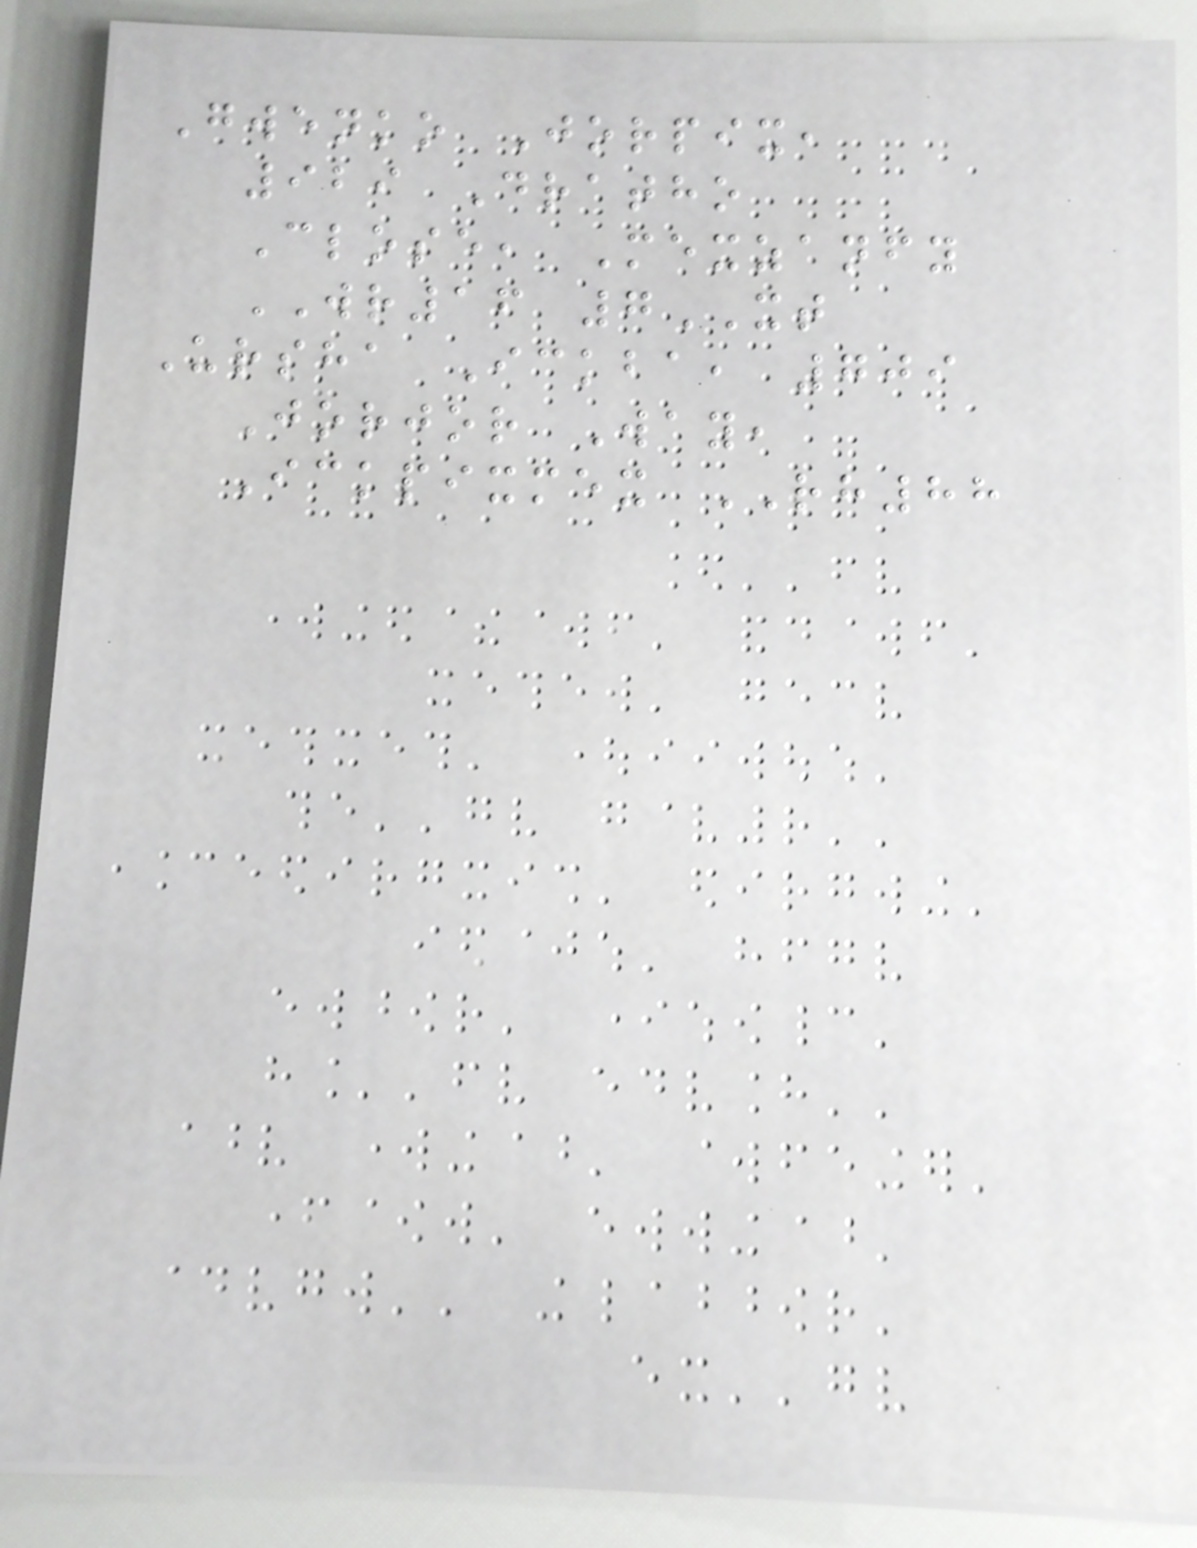Gwenko Jorpix,
929 Dratho
Close, Mexzanfy
WR16 7XT
Ursha Ickba, 709
Jorjor Way,
Ickpixmex RH88
